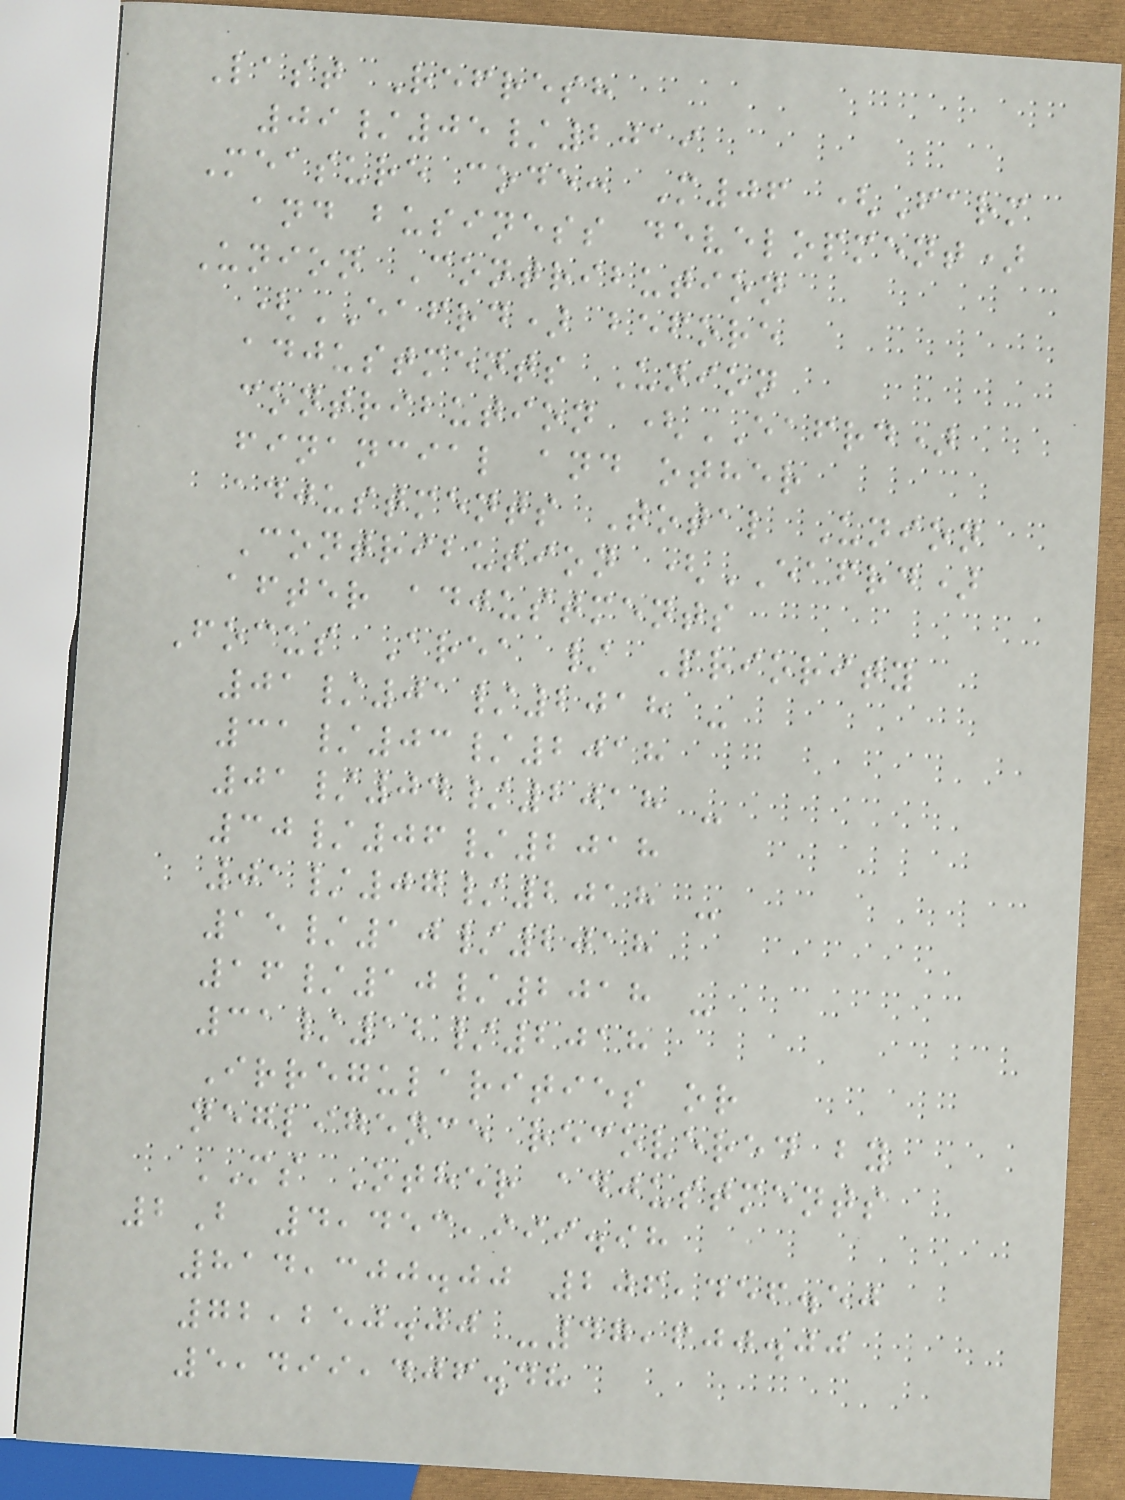Last Refresh
09/05/2019
Measure code: M06 (Farm
and business development)
Union Contribution
(EAFRD) before
adjustments Union
contribution (EAFRD)
financial and other
adjustments Total Union
Contribution (EAFRD)
after adjustments
Focus Area / Priority
01/01/2018 -
31/03/2018
01/04/2018 -
30/06/2018
01/07/2018 -
15/10/2018
16/10/2018 -
31/12/2018
Irregularities or
negligence recovered by
MS Other adjustments
2B 4,453,999.98
814,300.00 206,456.50
72,250.00 -47,600.00
5,499,406.48
